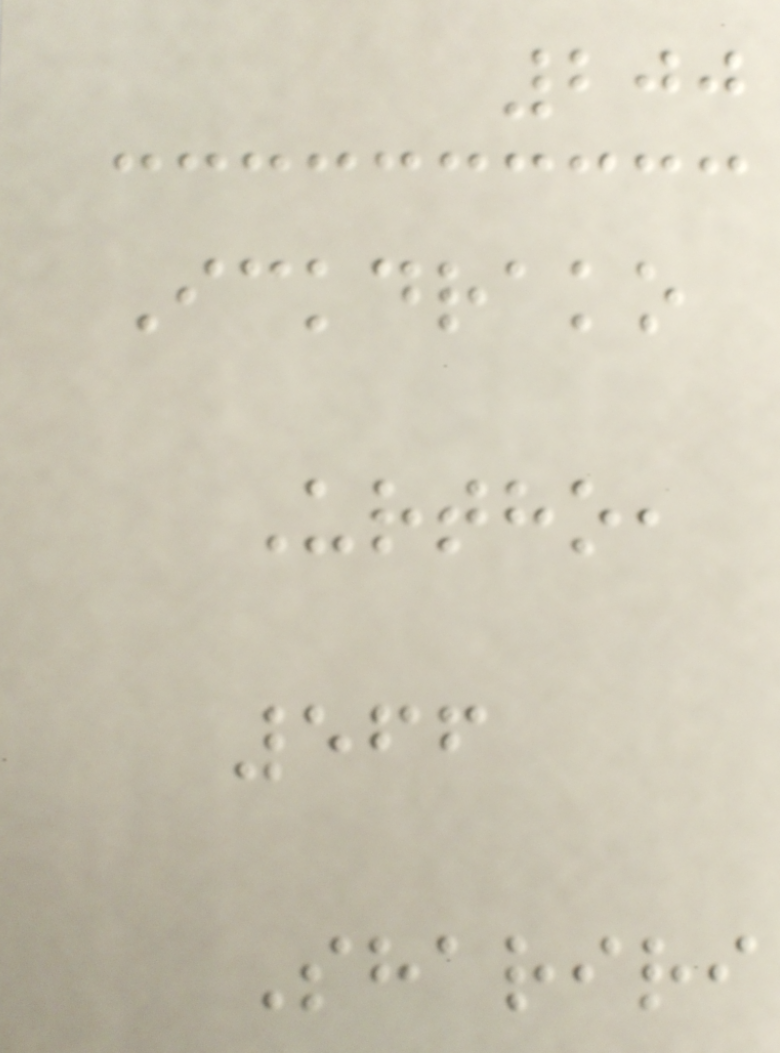200
Ickdrako
Urtho,
566
Shariri
